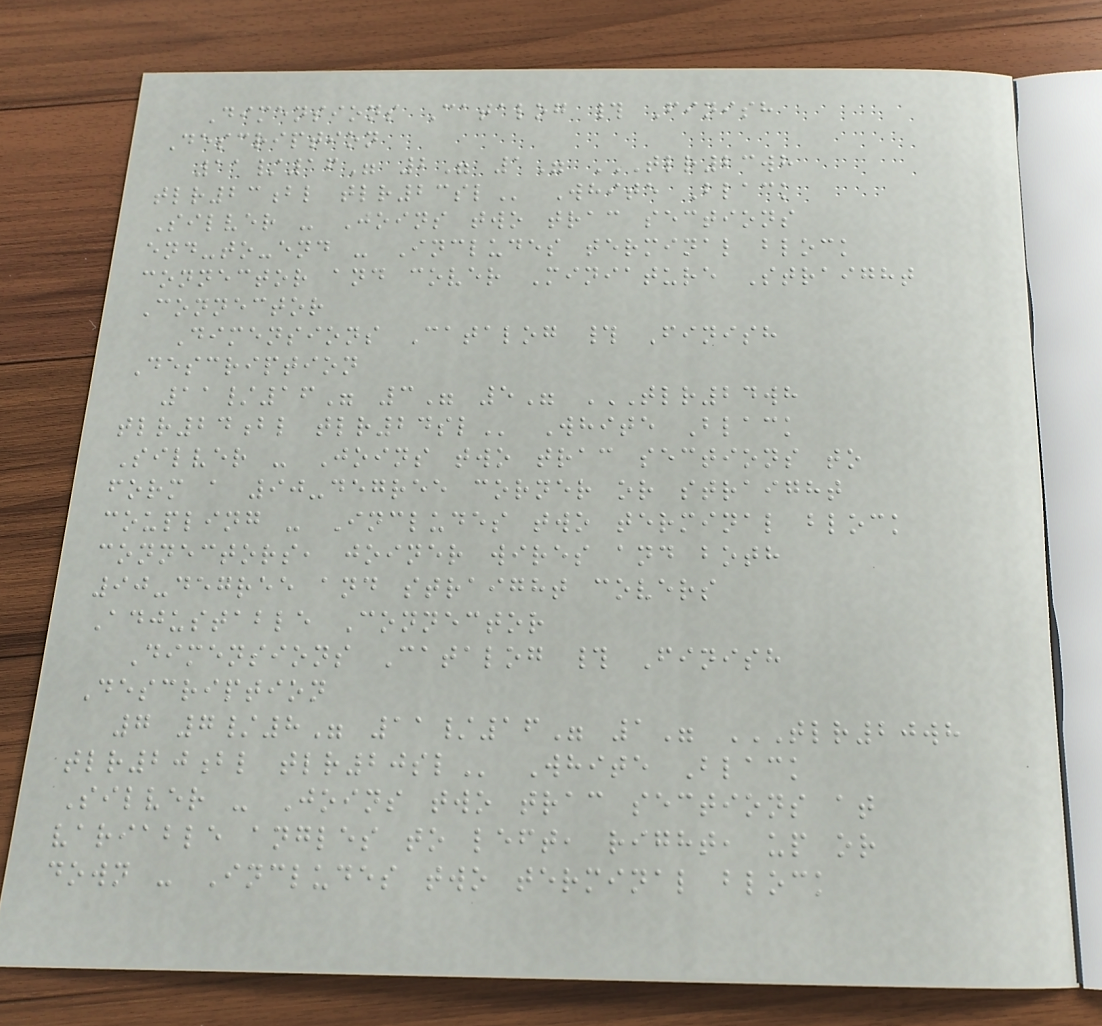Dimensions Catalog # Finish
Description
11/16" 2" 1" TLR23WH
TLR23BL TLR23SL White Black
Silver - Joins two trac sections
end-to-end - Includes terminal block
connector and cover Miniature Straight
Connector
Dimensions Catalog # Finish
Description
11/16" 3" 5" TLR24WH
TLR24BL TLR24SL White Black
Silver - Joins two trac sections to
form a 90-degree corner or straight
coupling - Includes two terminal block
connectors, joiner wires and both
90-degree and straight covers
Adjustable Connector
Dimensions Catalog # Finish
Description
7 7/8" 11/16" 1" TLR20WH
TLR20BL TLR20SL White Black
Silver - Joins two trac sections at
variable angles to left, right, up or
down - Includes two terminal block
